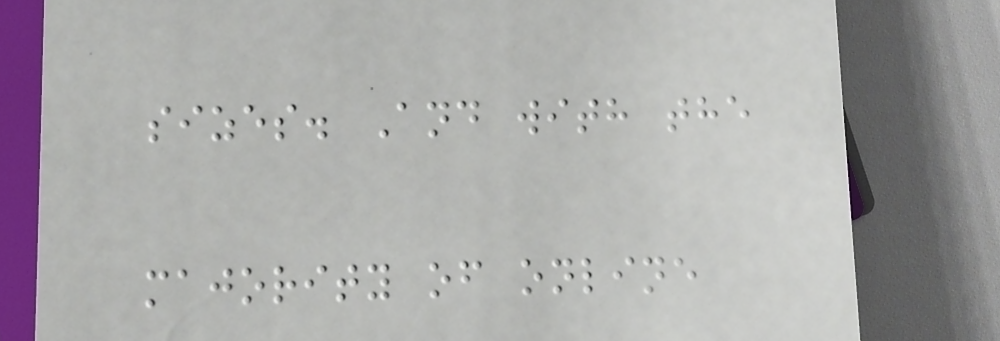sizes. And with the
majority of online
